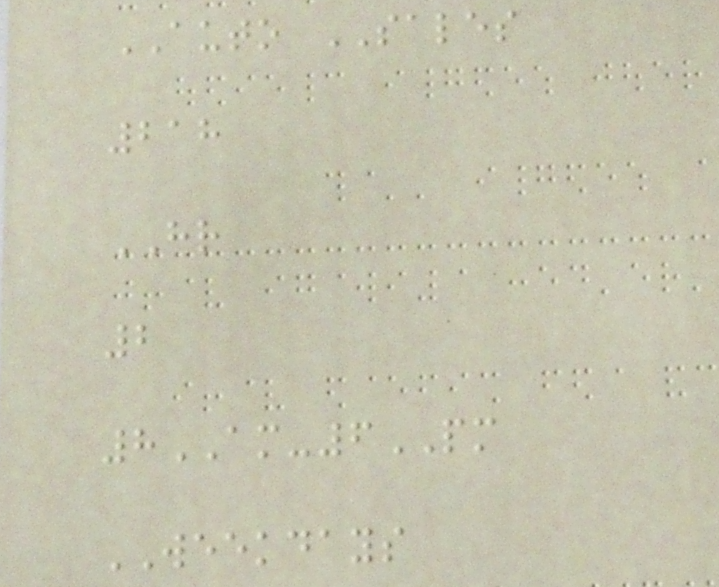AUTO SALES
218
HR
2
8AM-6PM
WEEKDAYS
